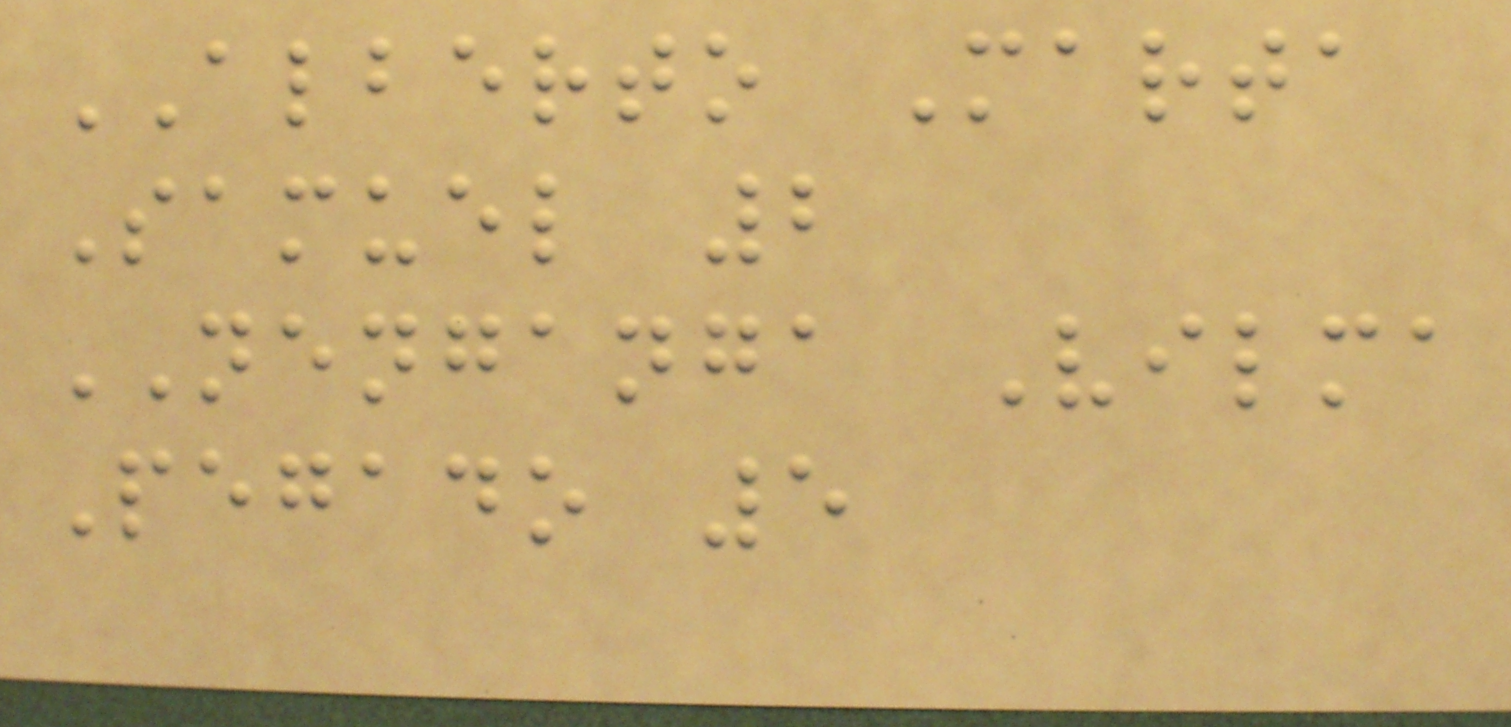ALBERTO Marta
Samuel 2
NENGANGA Vilma
Pegado 5
